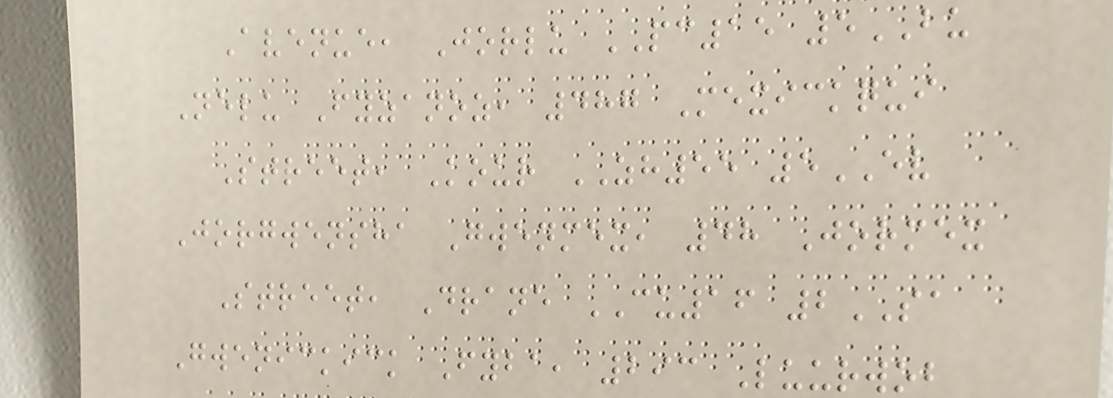Avenue, Jorlu PC15 5BU
Nelu Fyzanoz, 487 Mexickqui
Street, Kour ZH55 5EV
Jorgwensha Gwenmex, 48 Jormex
Street, Drane CU16 2SA
Gwenickick Fyba, 293 Luurwob
